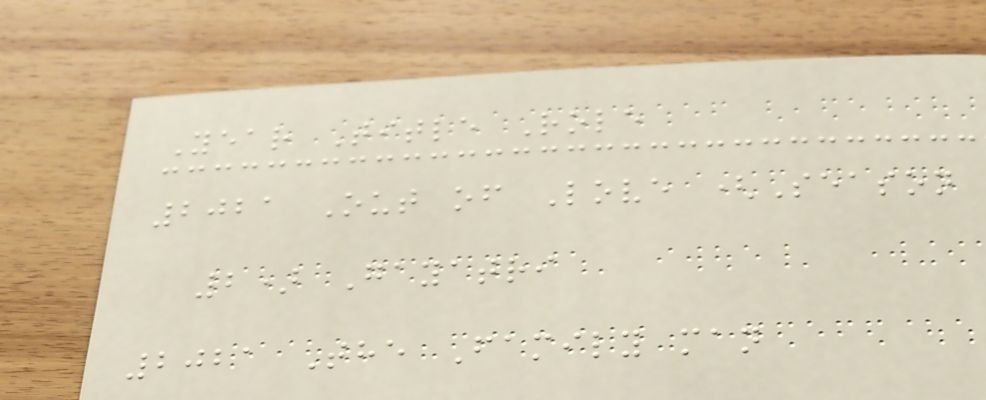Year Title Role
2021 Out of Love (Season
2) Gayatri
2021 The Family man
